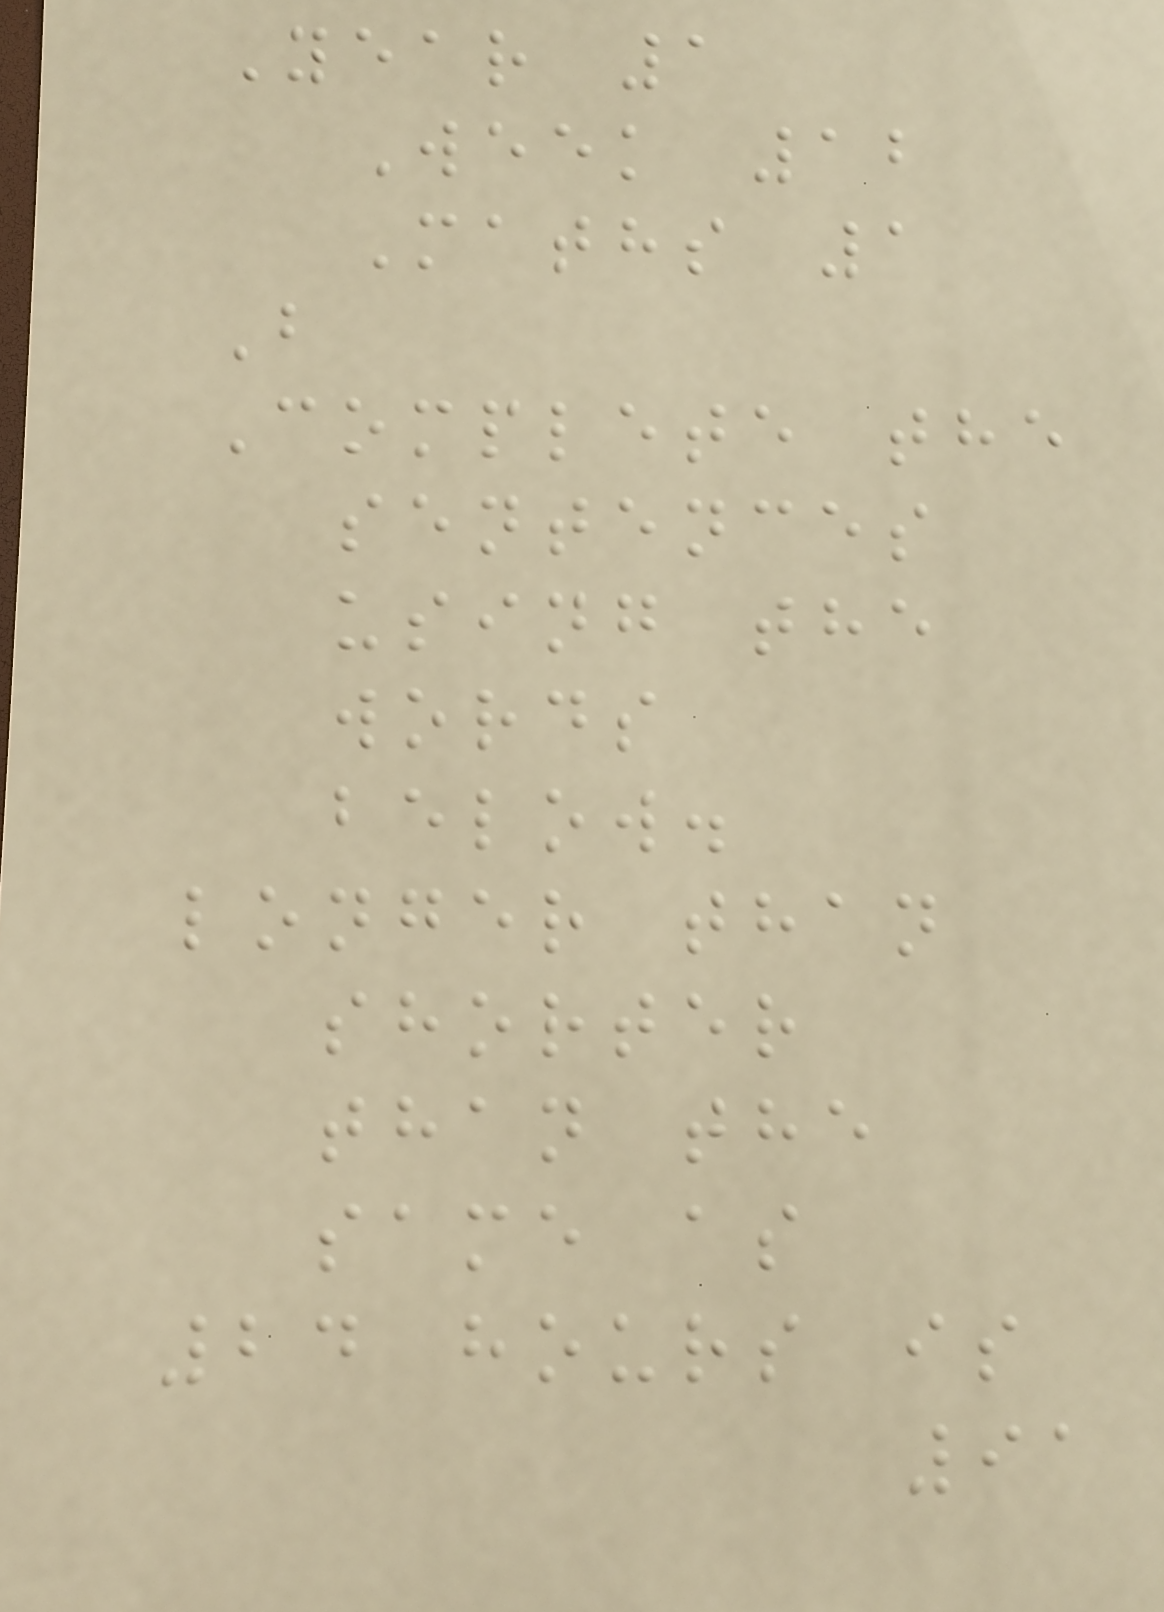Year 1
Week 12
Maths 1
B
Complete the
sentences
using the
words
below.
longer than
shorter
than the
same as
24 hours is
91
